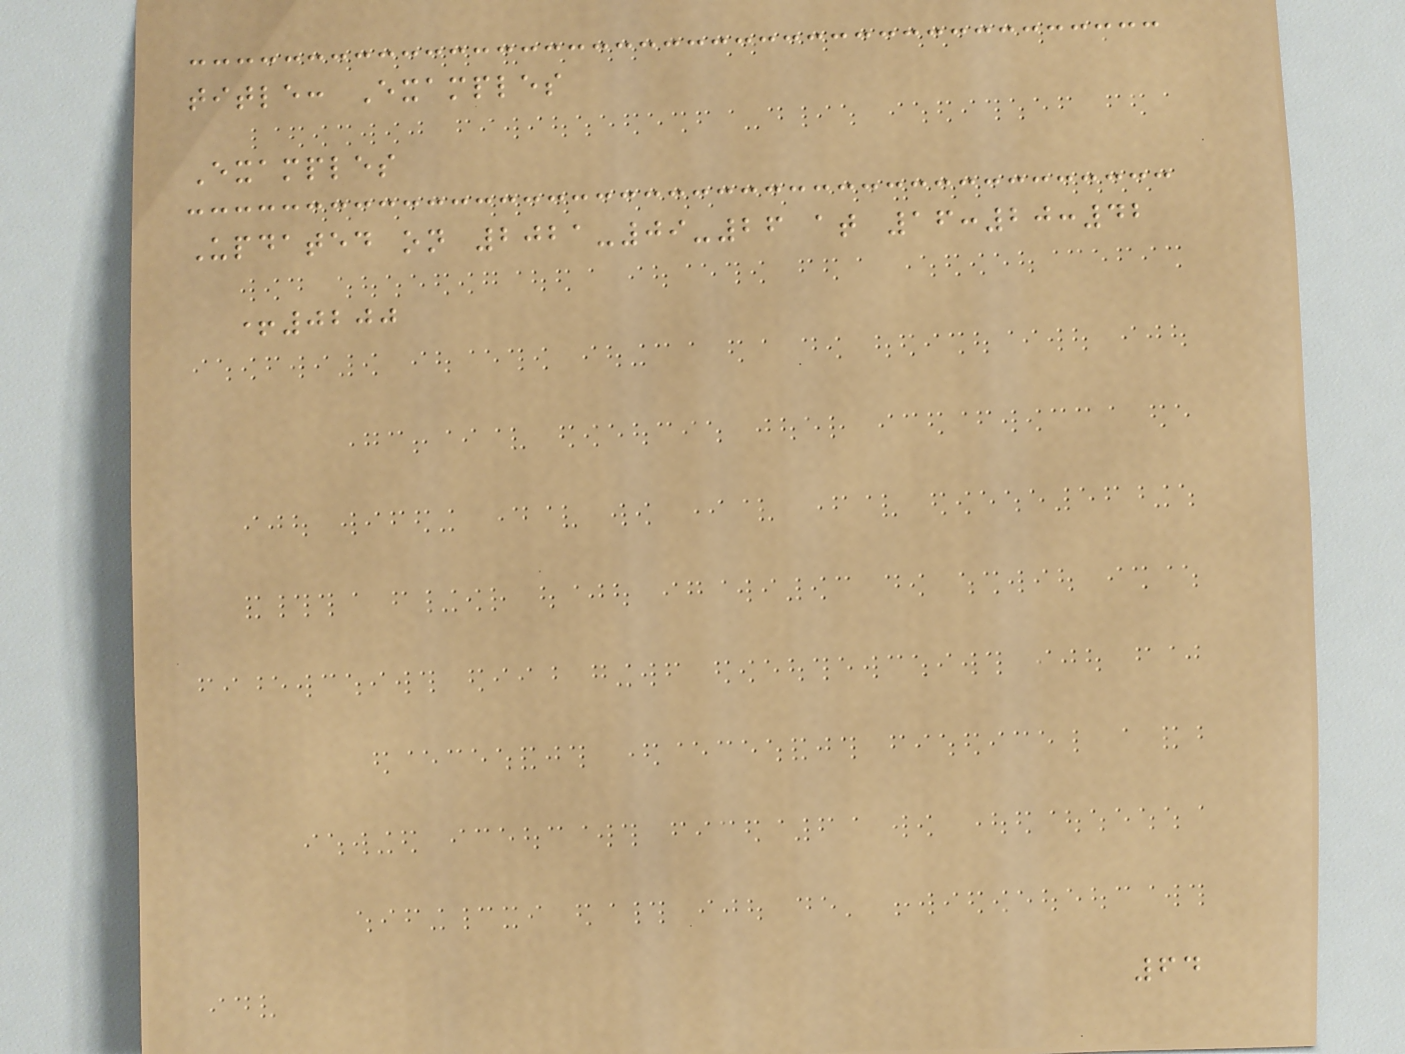title: Examples
Examples
Updated on 2021-09-26 at 16:20:42
+0200
64
